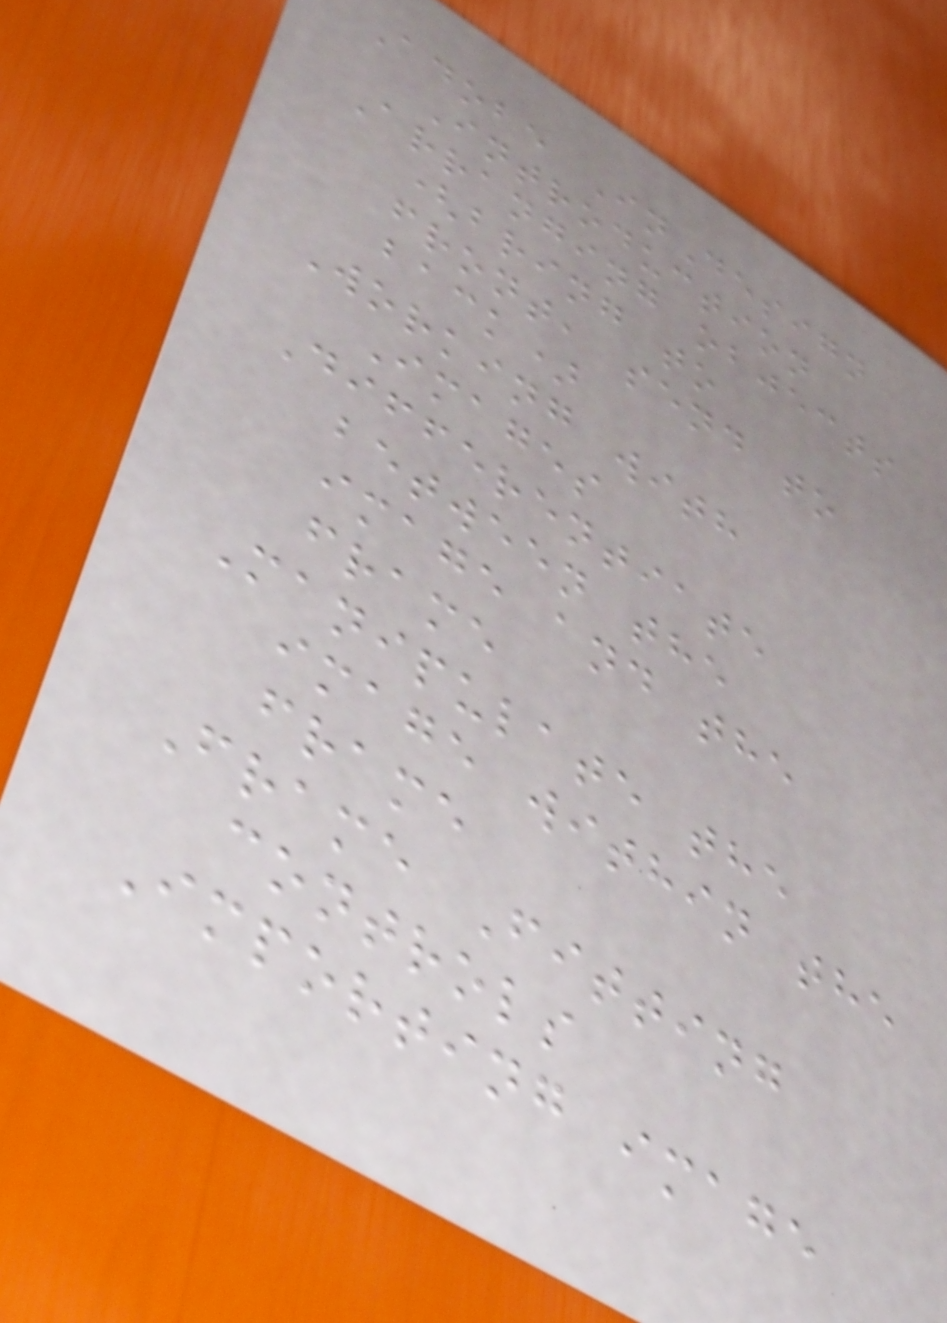Adobe InDesign
Introduction
Arranging objects
(bring to
front, send to
back)
Working with
Images
Differentiate
between the
image and the
frame
Manipulate the
image within the
frame
Frame Fitting
controls
Importing image
